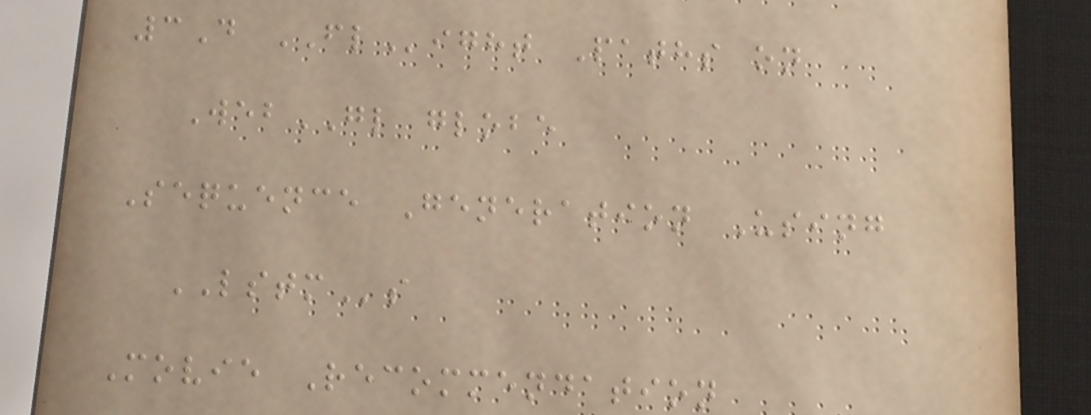3D FLight Paths on
WebGL globe
Sequence Generation Using
LSTMs
Movie Recommendation
